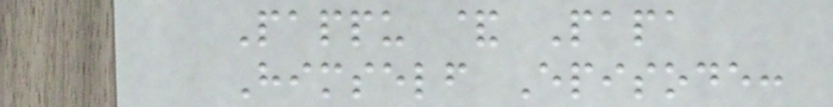Pappu & Papa
Himself Episode:
